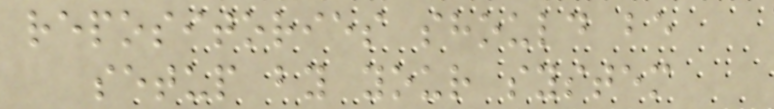repositories should be
setup by your system
